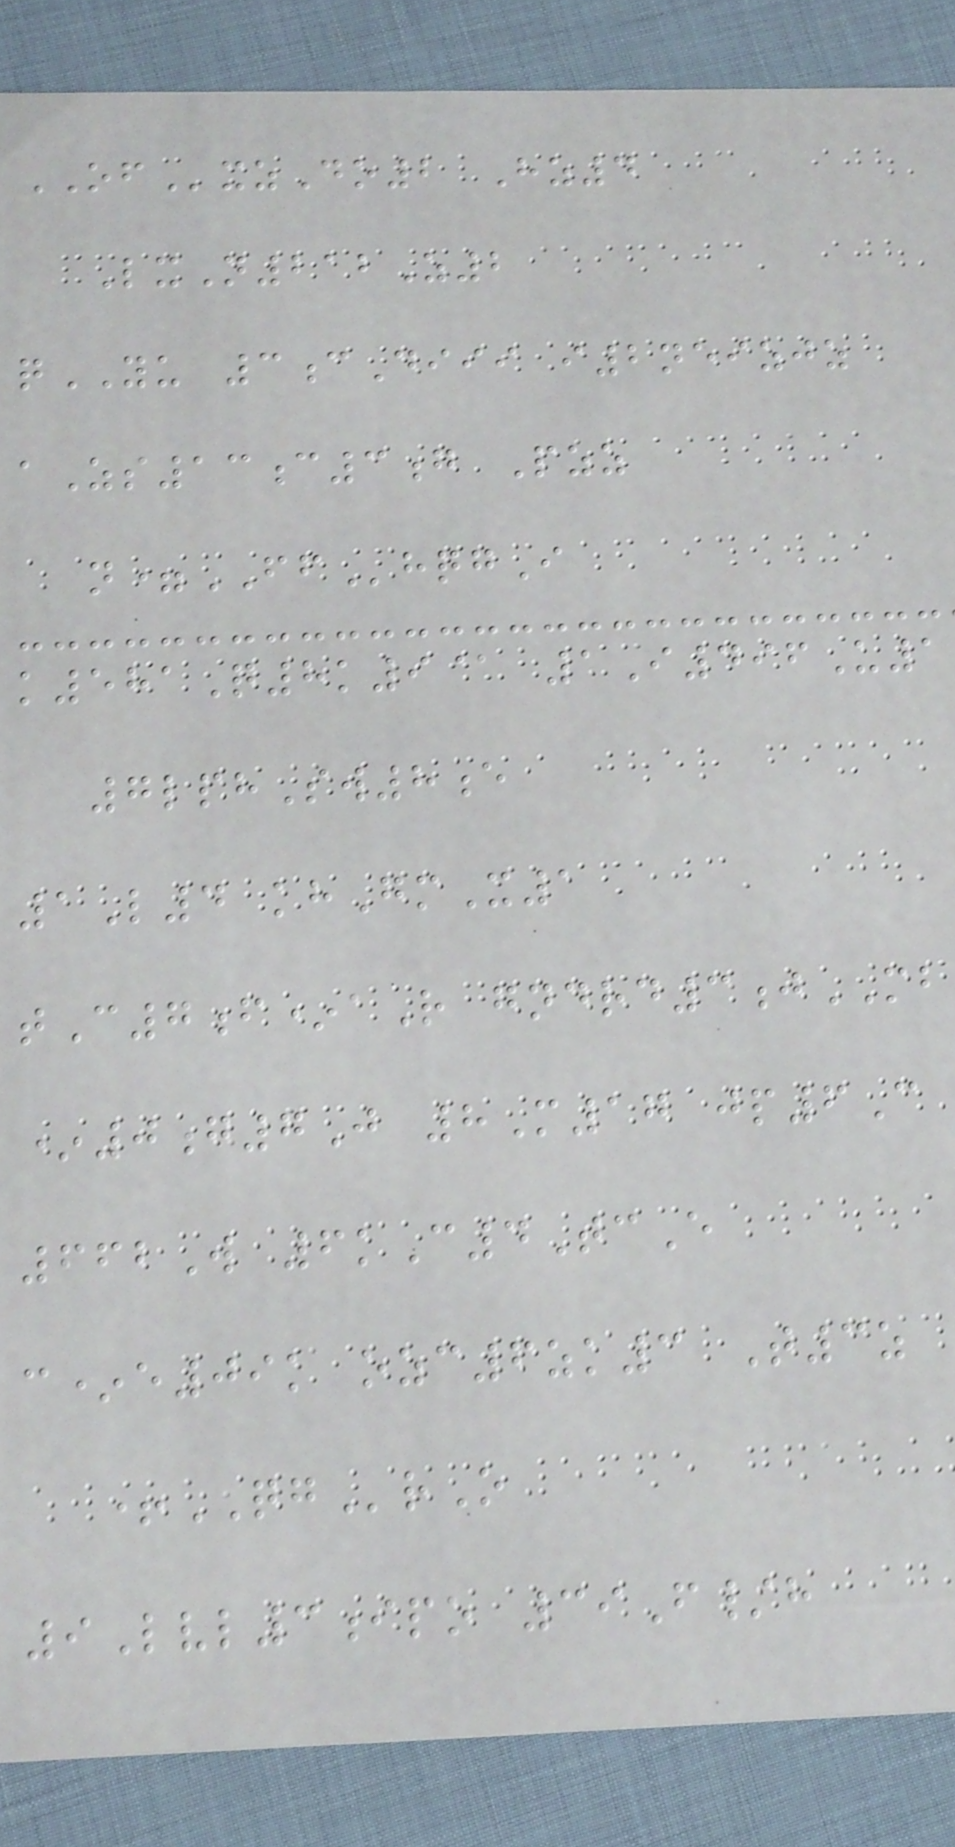OFxzDo2 Hz4
LxN212Z2
qYU 3cDiii i2neizjz
aZs13c3g Pzz
n=FFhqgI
k581Q8k9@ 1I496U1
7lphSw8e
1L4 khGmX1
tC7f*aR gndrd3jMB
*0g7J 8M17 jp6C
662W 6kC4TcE
c*e09k ozc6zk3 T3z
+QGrO
9Lvl3ipo 39F/h
